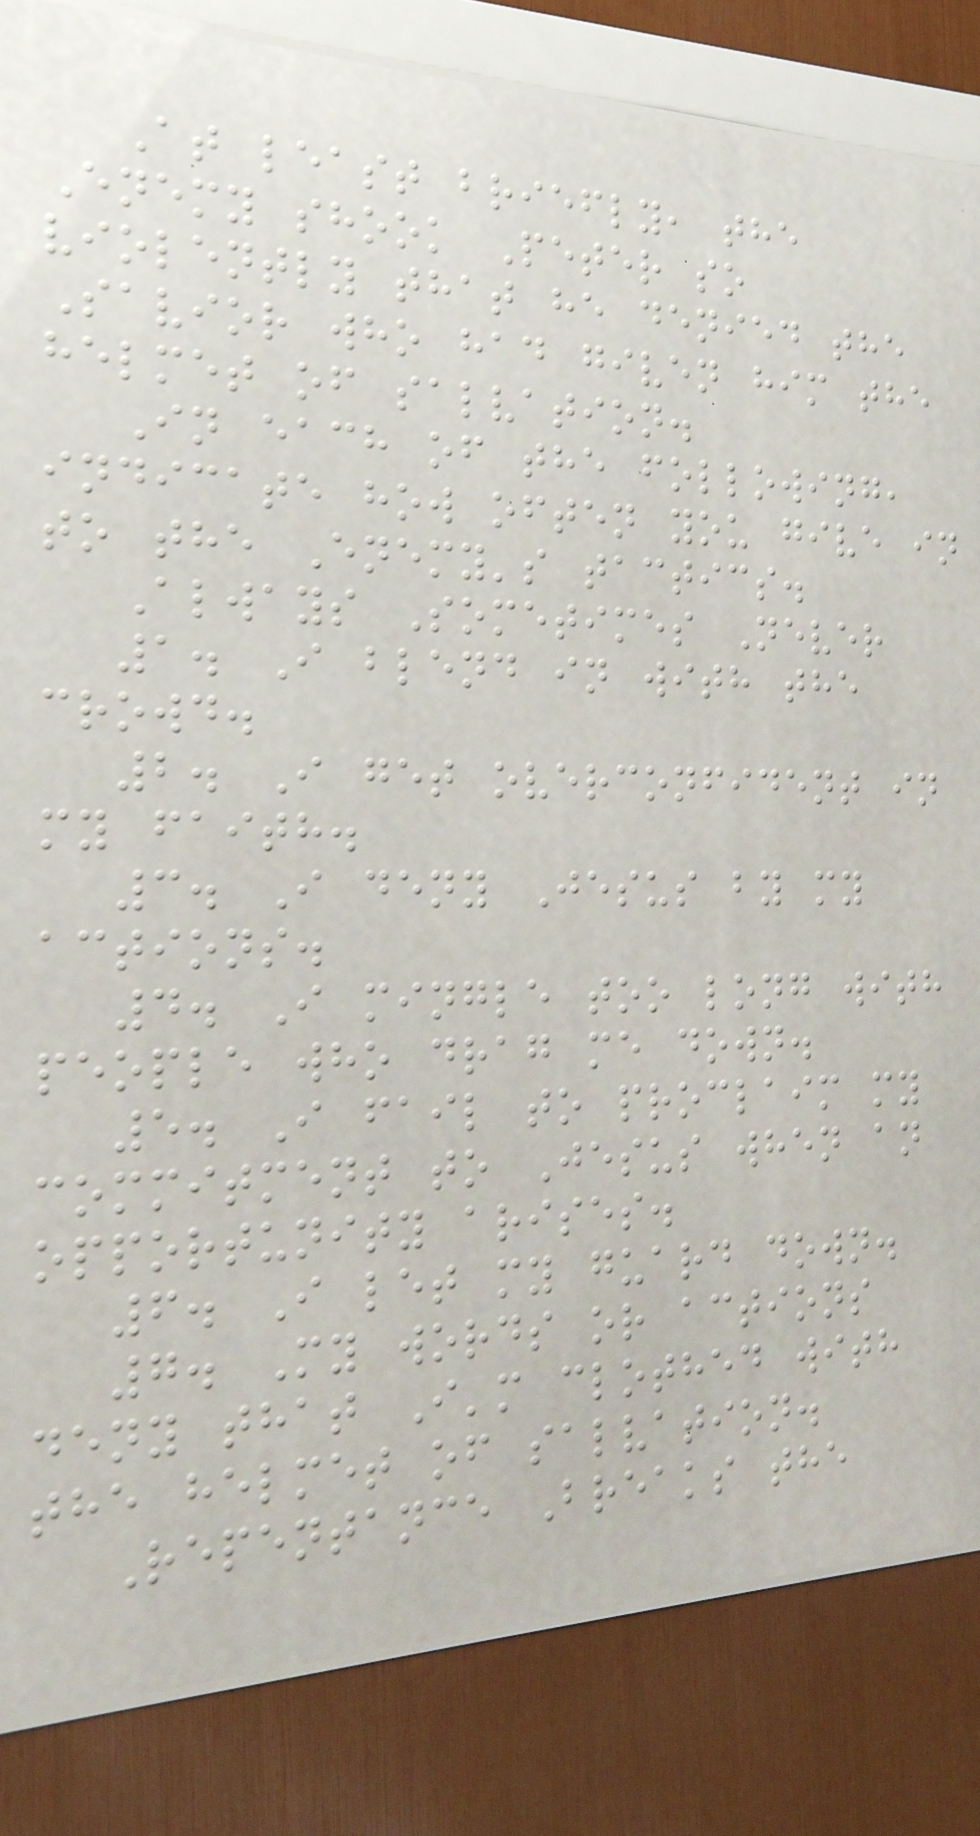At least briefly, the
Enemy shook Peter so
violently that he denied the
Savior who had given him the
helmet of salvation.
In each of the following,
indicate how often you give in
to the Enemy's tactics.
Always Sometimes Never
1. I blend in with the
crowd.
2. I get overconfident in
my faith.
3. I deny Jesus by my
actions.
4. I mingle too long with
people who drag me down.
5. I fail to proclaim my
commitment to Jesus when an
opportunity arises.
6. I let my guard down.
7. My words or actions
deny that I'm clothed with
the helmet of salvation.
Repentance Breaks the
